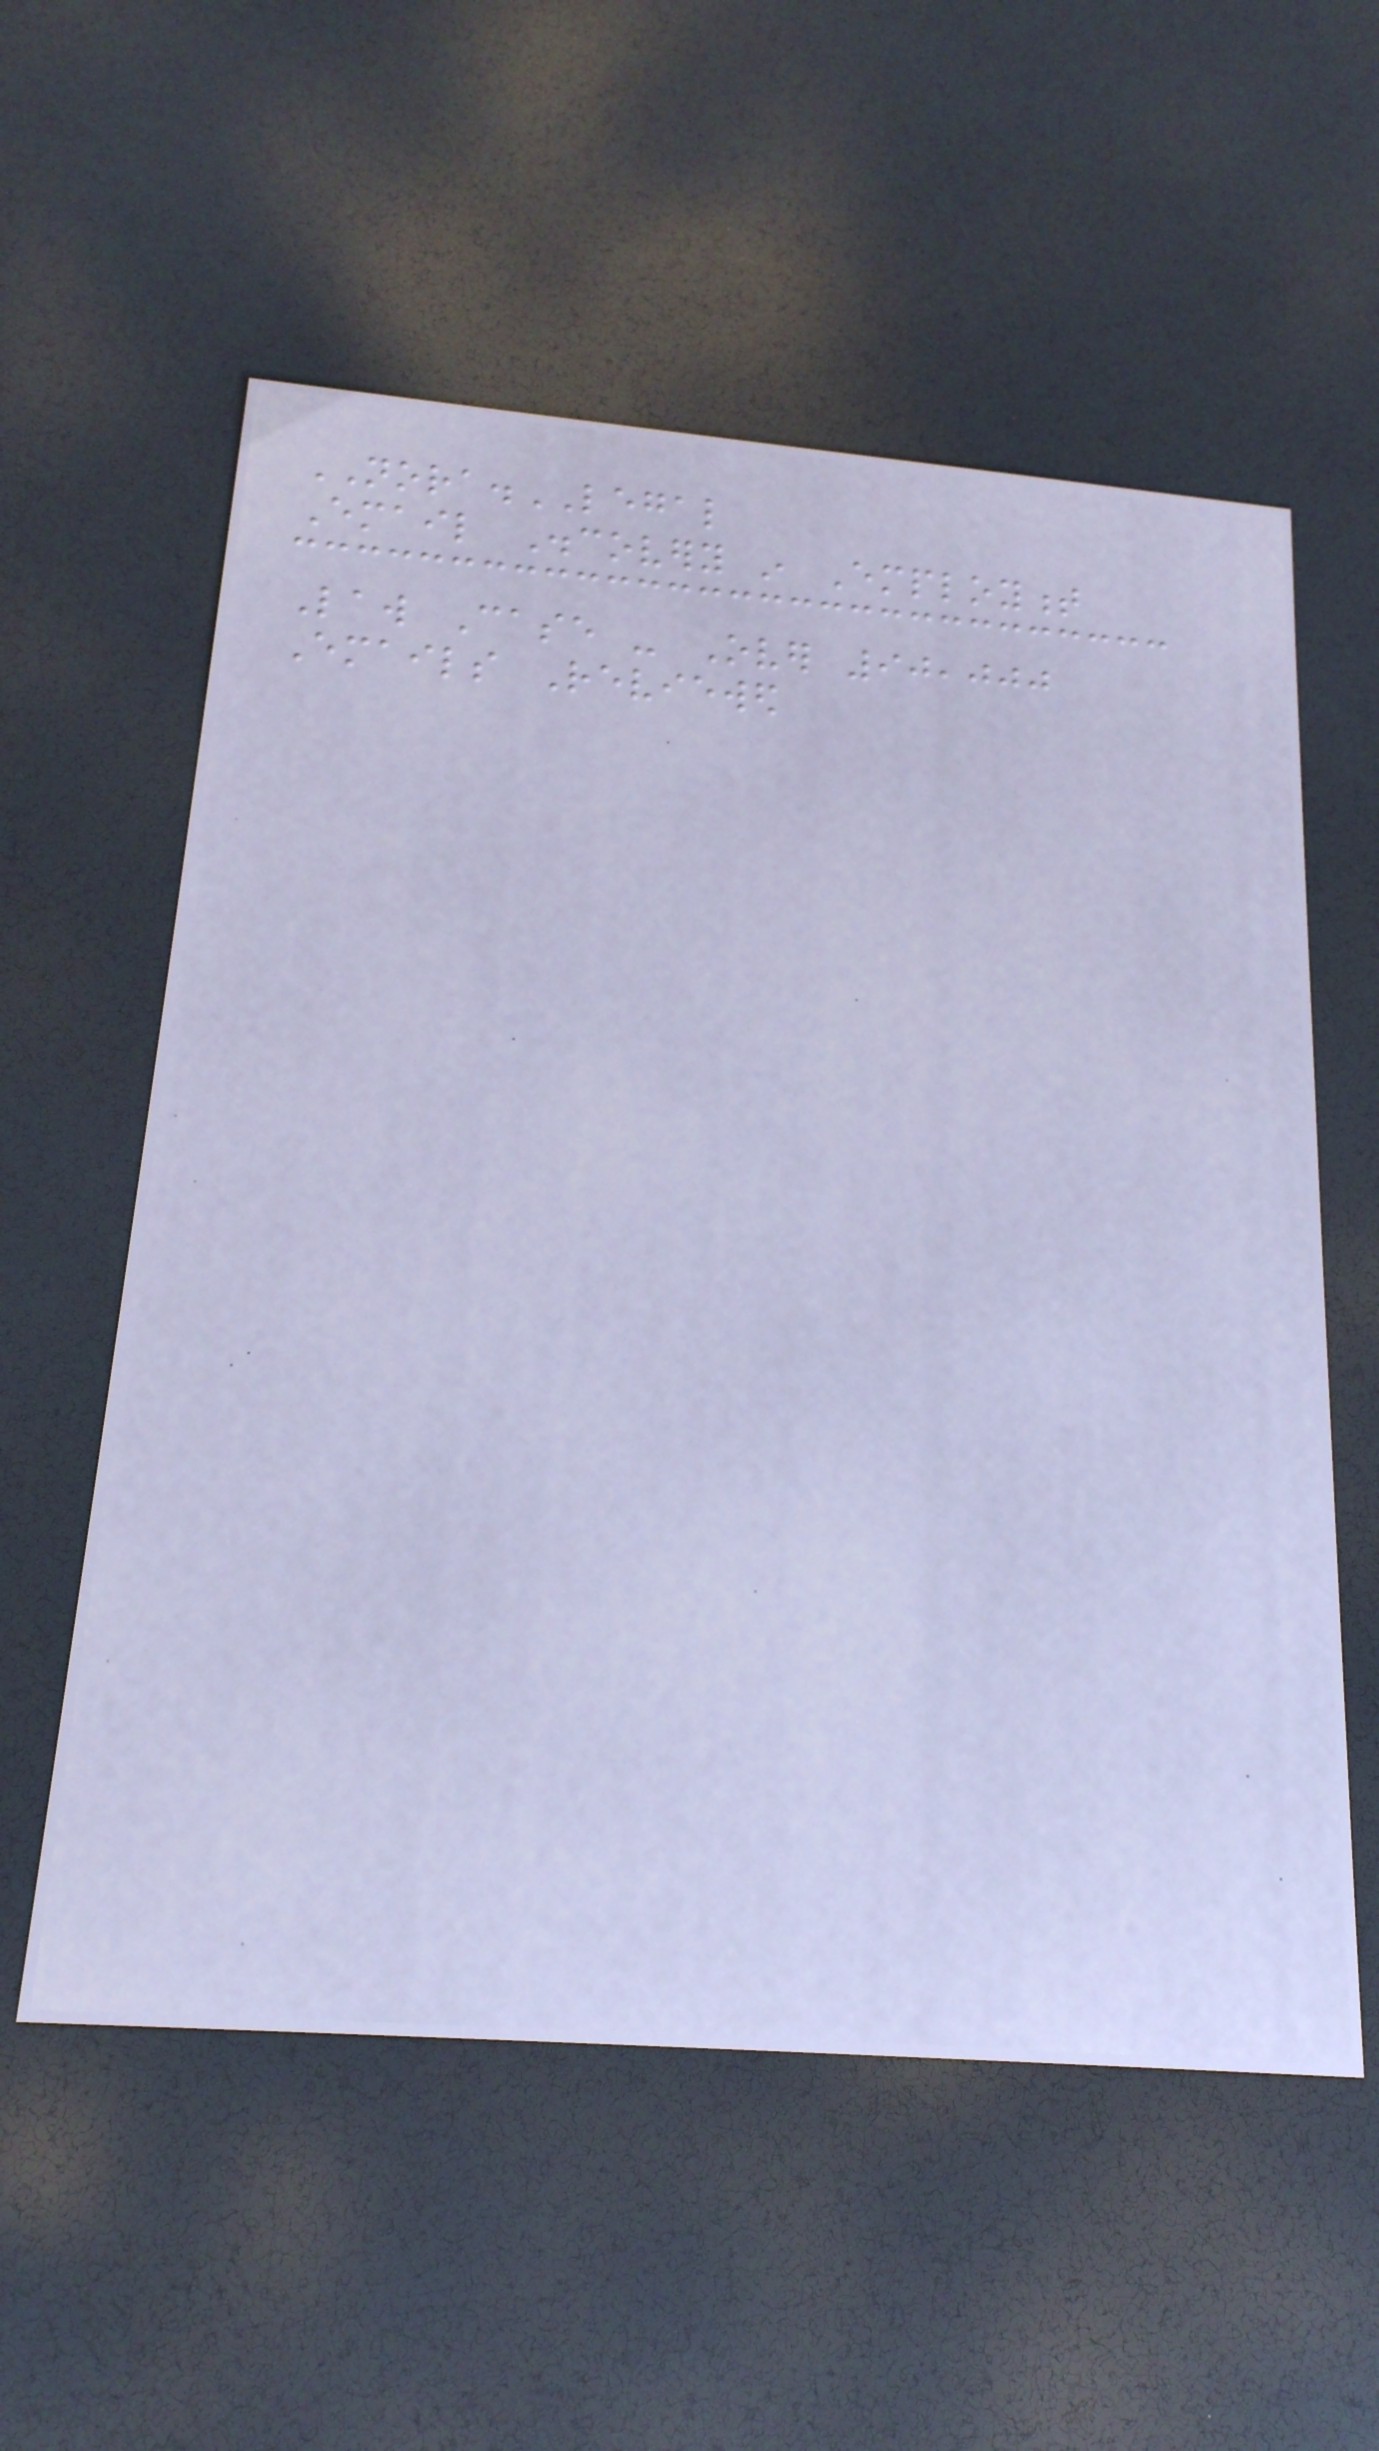NORA.LEGAL
Email Discovery in Employment
Law Case - Over 90,000
Emails Reviewed
